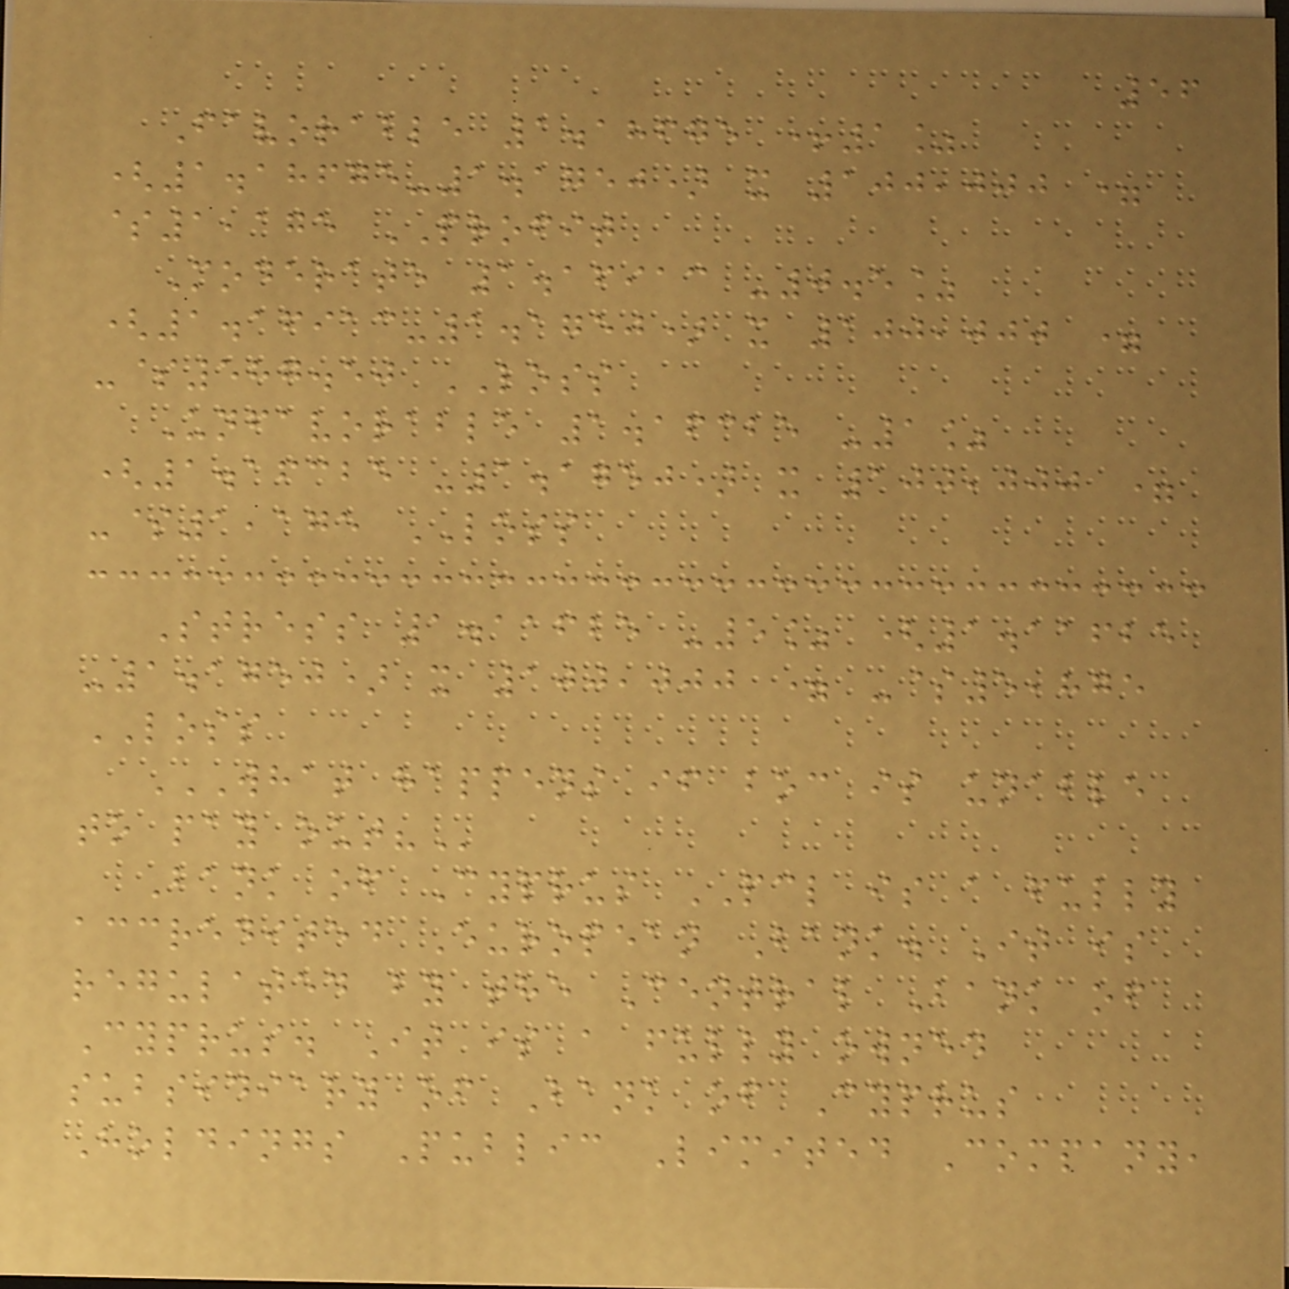56
Favorable 1.18675 +1%
(1.18675-1.1750) x 100,000 =
$1,175 PROFIT
Moderate 1.16913 -0.5%
(1.16913-1.1750) x 100,000 =
-$587.50 LOSS
Unfavorable 1.16325 -1%
(1.16325 -1.1750) x 100,000 =
-$1,175 LOSS
Stress 1.11625 -5% (1.11625
-1.1750) x 100,000 = -$5,875
LOSS
WHAT HAPPENS IF BOC IS UNABLE
TO PAY OUT?
Bank of Cyprus PCL is a fully
accredited European Bank. It is
regulated by the Central Bank of
Cyprus. It is a fully owned
subsidiary of Bank of Cyprus
Holdings Public Limited Company,
